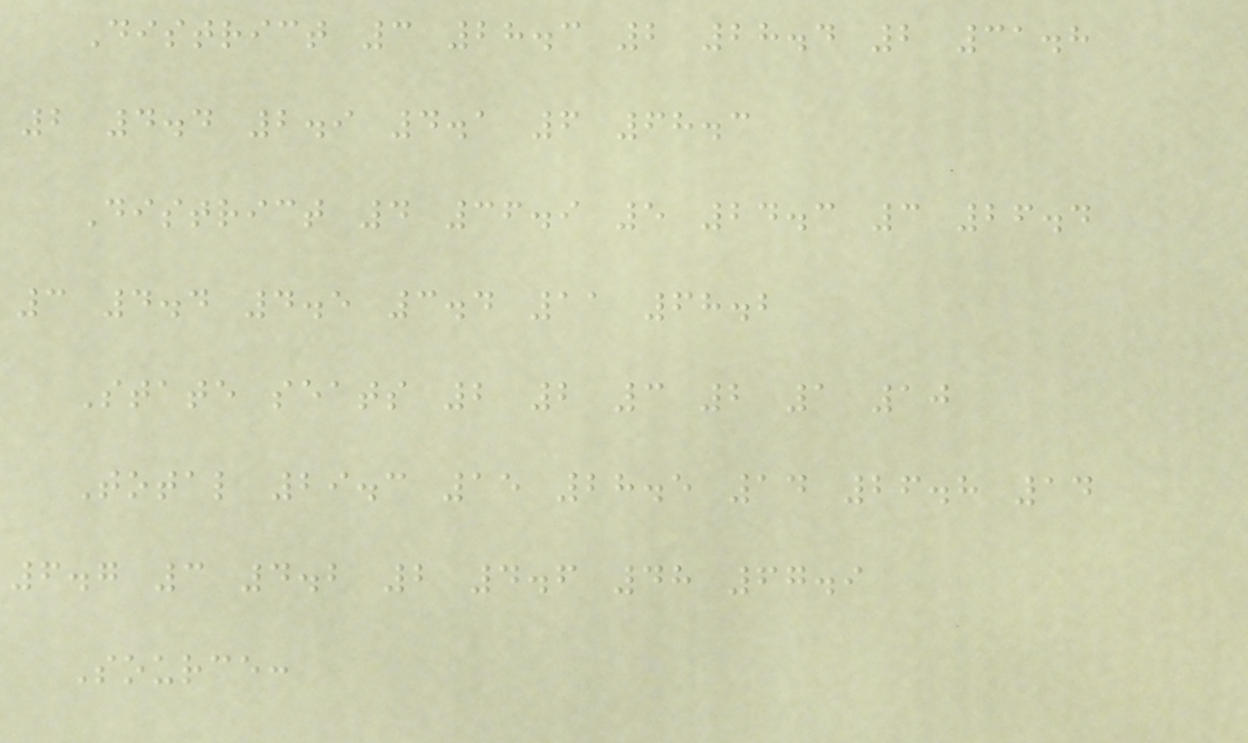District 3 28.3 2 28.4 2 31.8
2 4.4 2.9 4.1 6 68.3
District 4 36.9 5 24.3 3 26.4
3 4.4 4.5 3.4 11 68.2
State seats 2 2 3 2 1 10
Total 29.3 15 28.5 14 26.8 14
6.7 3 4.2 2 4.6 48 67.9
Source:
